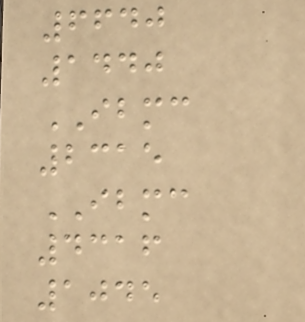6640
1440
IBMC
2315
IBMC
4316
1045
